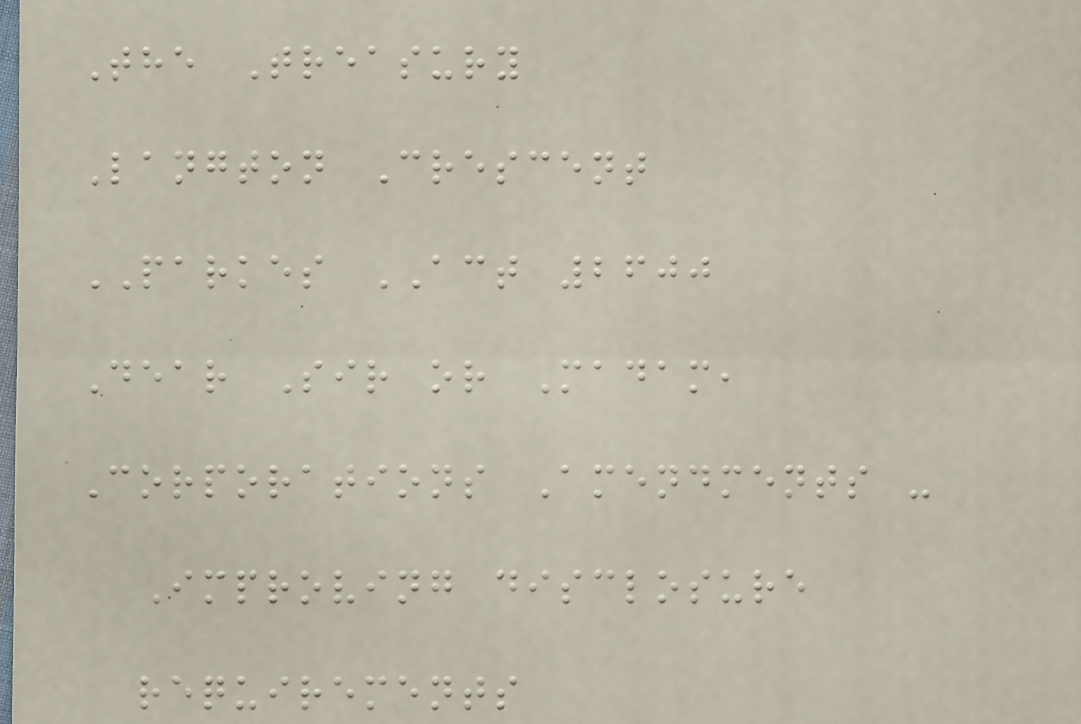The Treasury
Langton Crescent
PARKES ACT 2600
Dear Sir or Madam,
Corporations Amendments -
Improving disclosure
requirements
